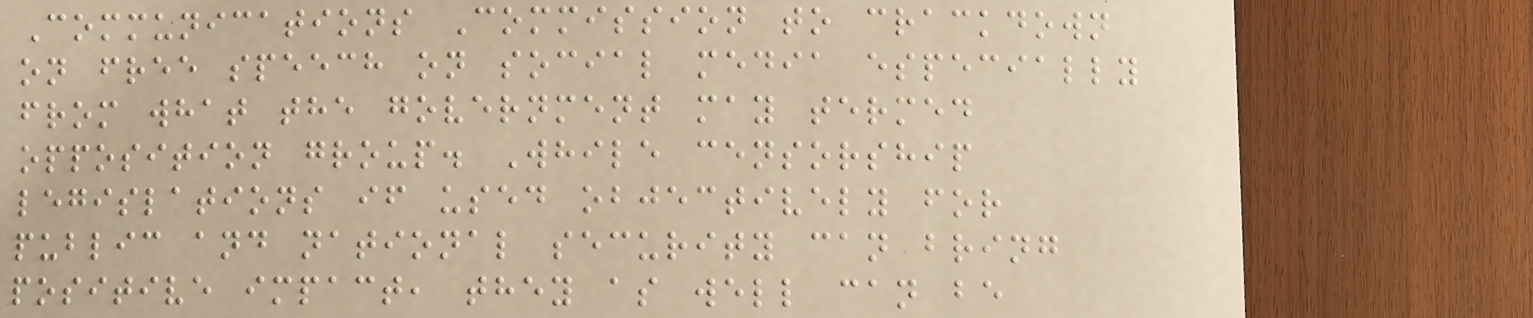Communications Commission to crackdown
on free speech on social media especially
from what the government may termed
opposition group. While censorship
legislations if used objectively for
public and national security can bring
positive impact, they as well can be
